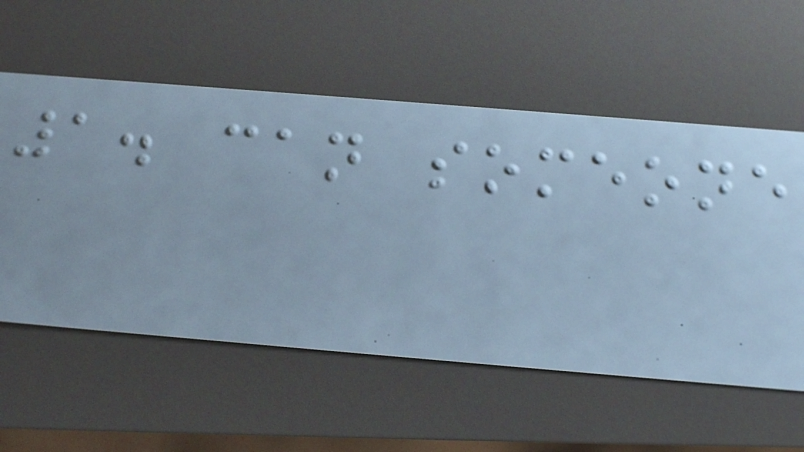1. can someone
